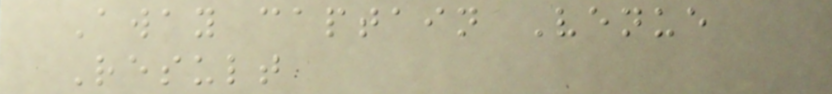Away captain Venue
Result
